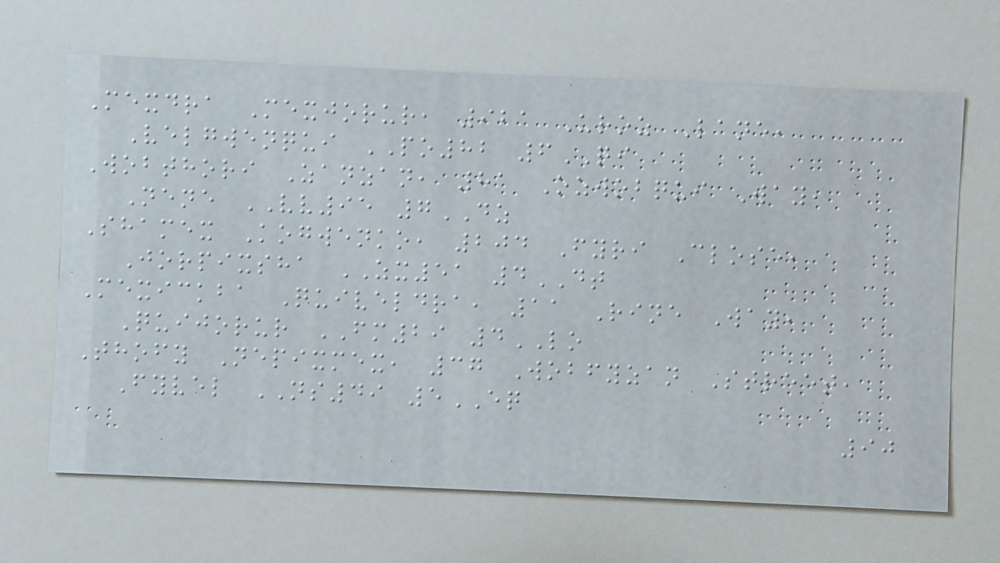Mexdra Mexjorur, 921 Uroz Lane,
Velgwenqui PO82 6QI
Wobthori Zanzan, 81 Ozwobqui Way,
Nene VV95 7DZ
Shamex Kogwenko, 204 Fyri Close,
Jorpixsha ZX51 4DT
Mexickba Quiveldra, 11 Rine Way,
Quijorur FM29 4LO
Thofy Nepixmex, 37 Wobfyzan Street,
Fyvel NS49 5EQ
90
